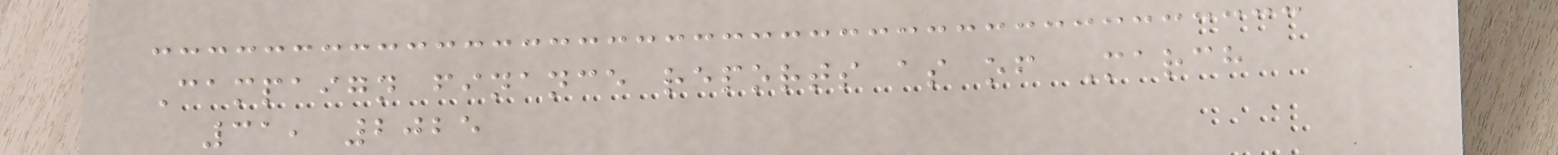Campaign finance reports as of March
31, 2025
